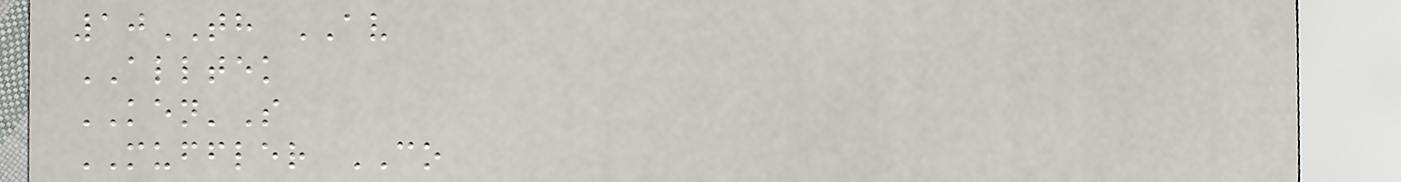10TH AV
ALLTEK
KEN'S
MUFFLER CO
